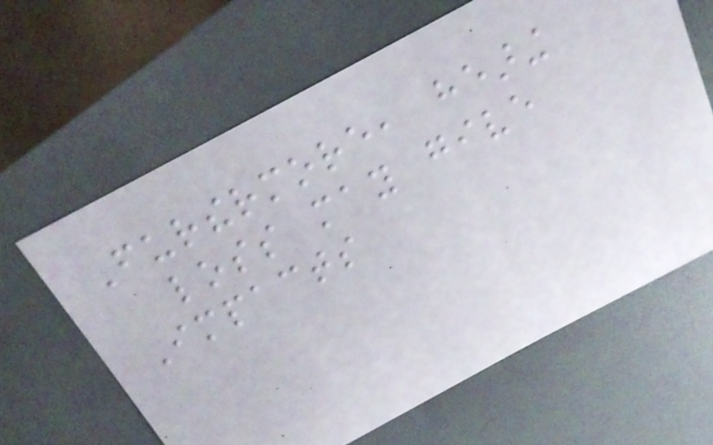Furthermore, hearing
loss may give
Impacts
